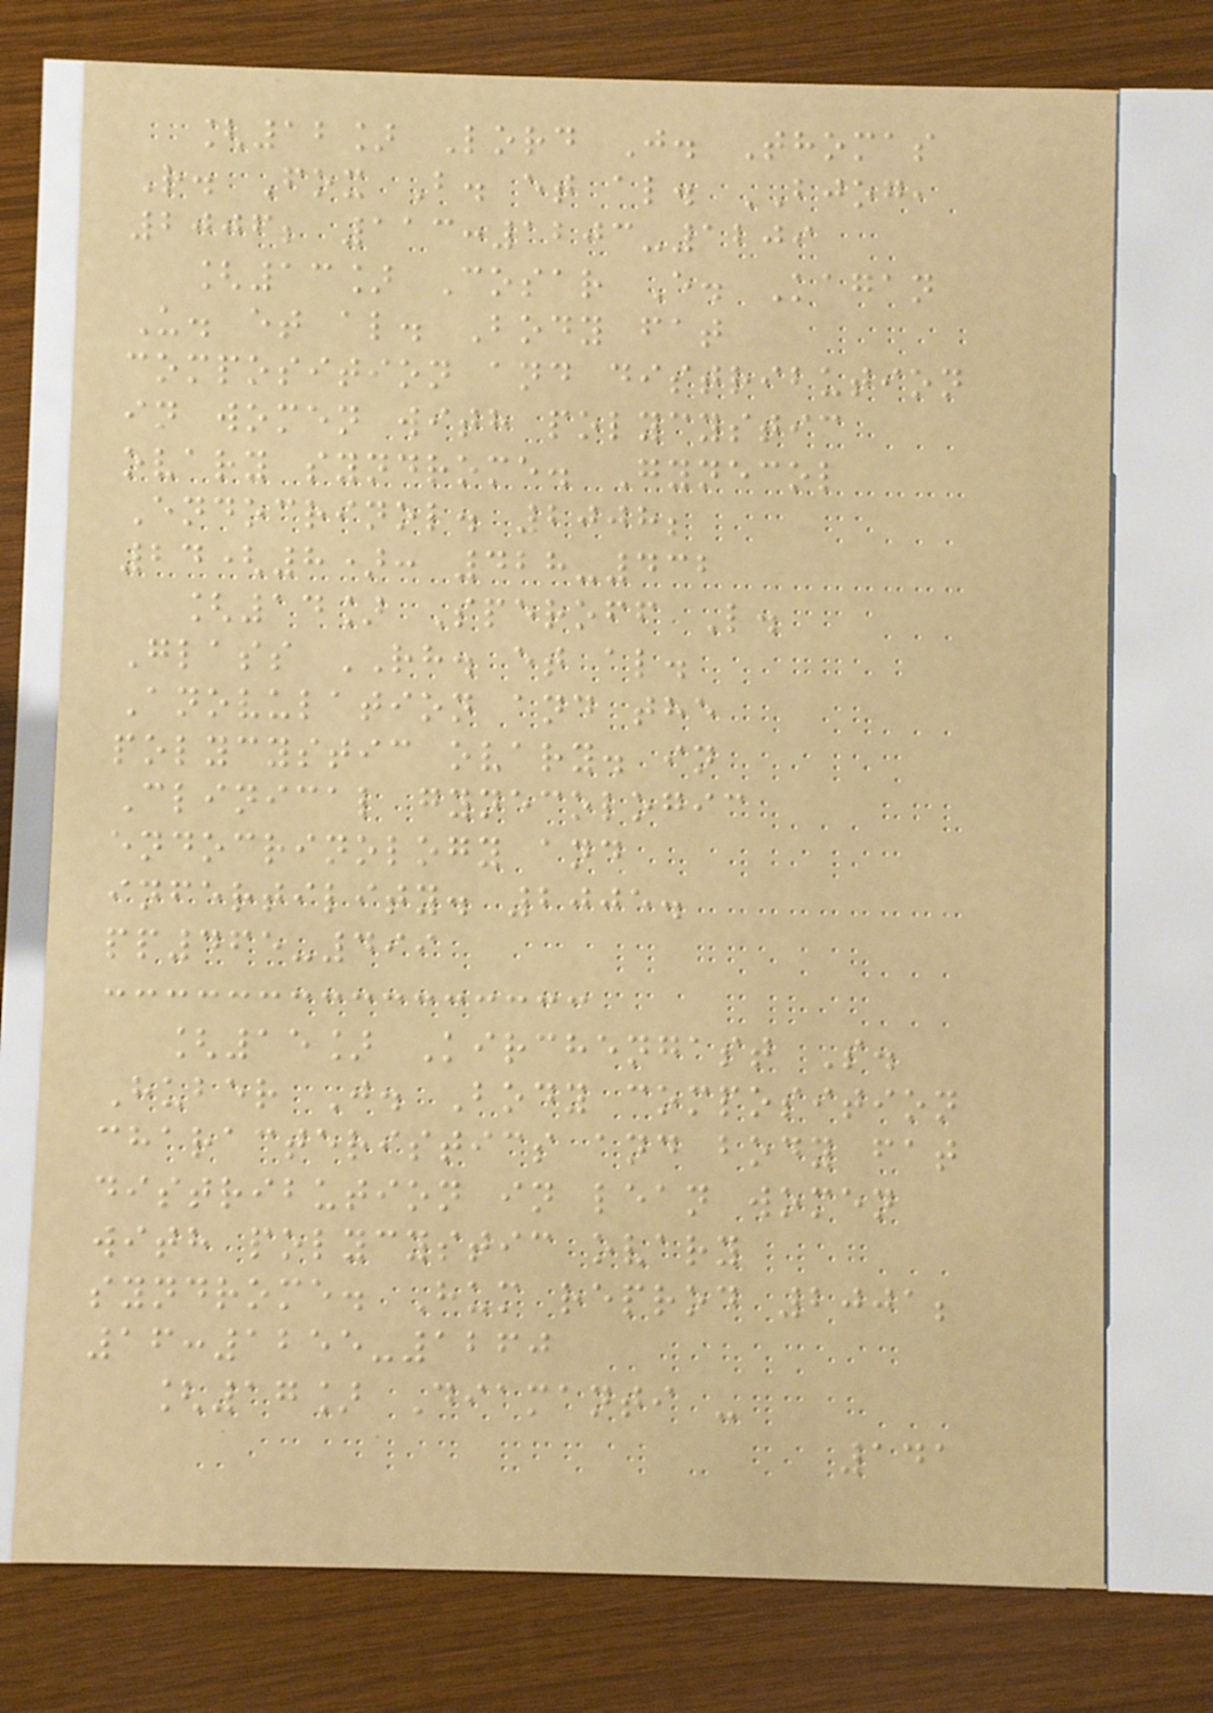[12] Lord J. Thomas
R. Fox B. et al. BJOG,
2006; 113:1203-1209
[13] Cosar E. Kagan
U. et al. Body fat
composition and distribution
in women with polycystic
ovary syndrome. Gynecol
Endocrinol. 2008;
24(8): 428-432
[14] Speroff L.
Glass RH. et al.
Anovulation and the
polycystic ovary. in
Clinical gynecologic
endocrinology and
infertility. 2005.
pp465-499
[15] Kirchengast S.
Huber J. Body composition
characteristics and body fat
distribution in lean women
with polycystic ovary
syndrome. Hum reprod 2001;
16:1255-1260
[17] Diamanti -
141
